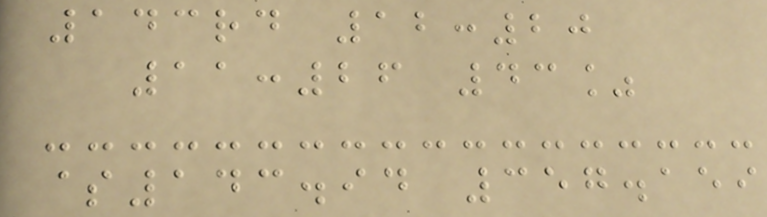143rd 12:20
11:26 43%
$143.94 357.159
